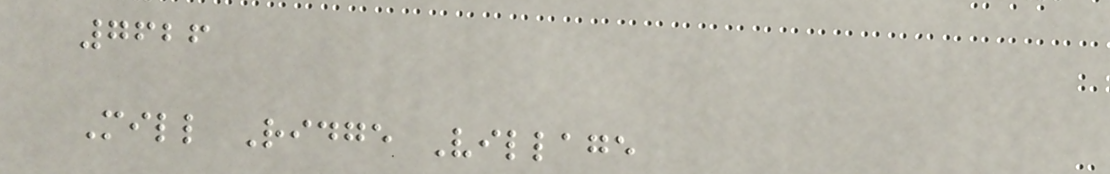7626
Mill Ridge Village
